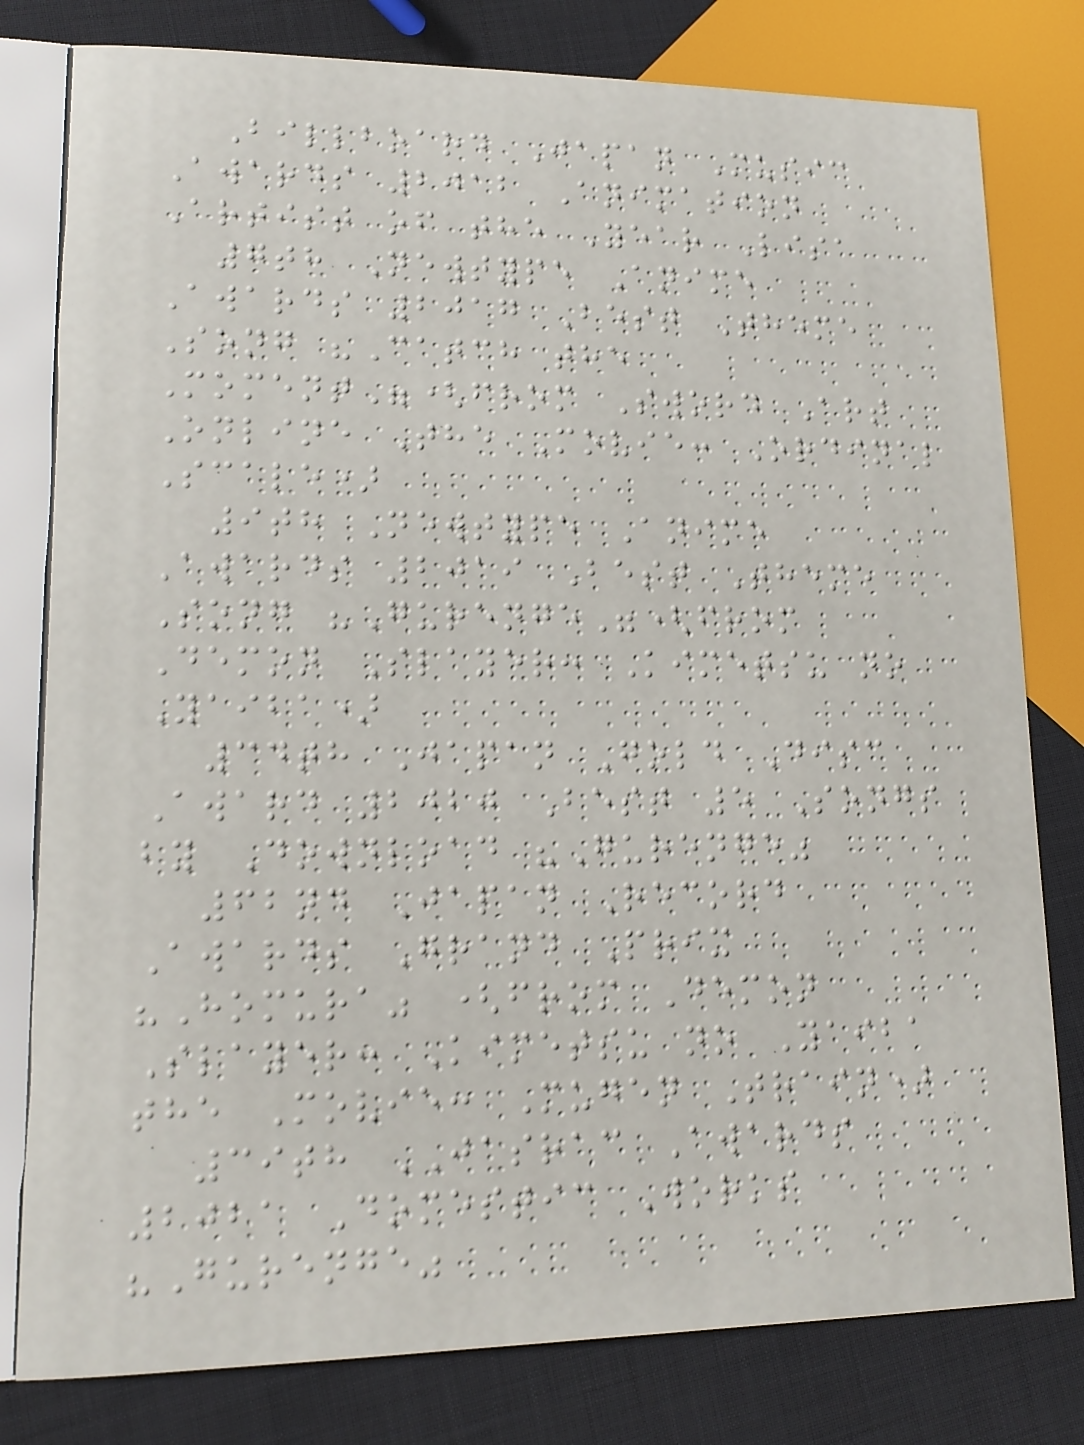Billboard Japan Music
Awards 2012 Animation
Artist of the Year Lisa
7th Newtype Anime
Awards 2017 Best Theme
Song "Catch the
Moment"(from Sword Art
Online The Movie: Ordinal
Scale)
9th Newtype Anime
Awards 2019 Best Theme
Song "Gurenge"(from
Demon Slayer: Kimetsu no
Yaiba)
34th Japan Gold Disc
Award 2020 Best 5 Songs
by Download "Gurenge"
62nd Japan Record
Awards Grand Prix
"Homura" (from Demon
Slayer: Kimetsu no Yaiba
the Movie: Mugen Train)
39th JASRAC Awards
2021 Domestic Works
"Gurenge"
